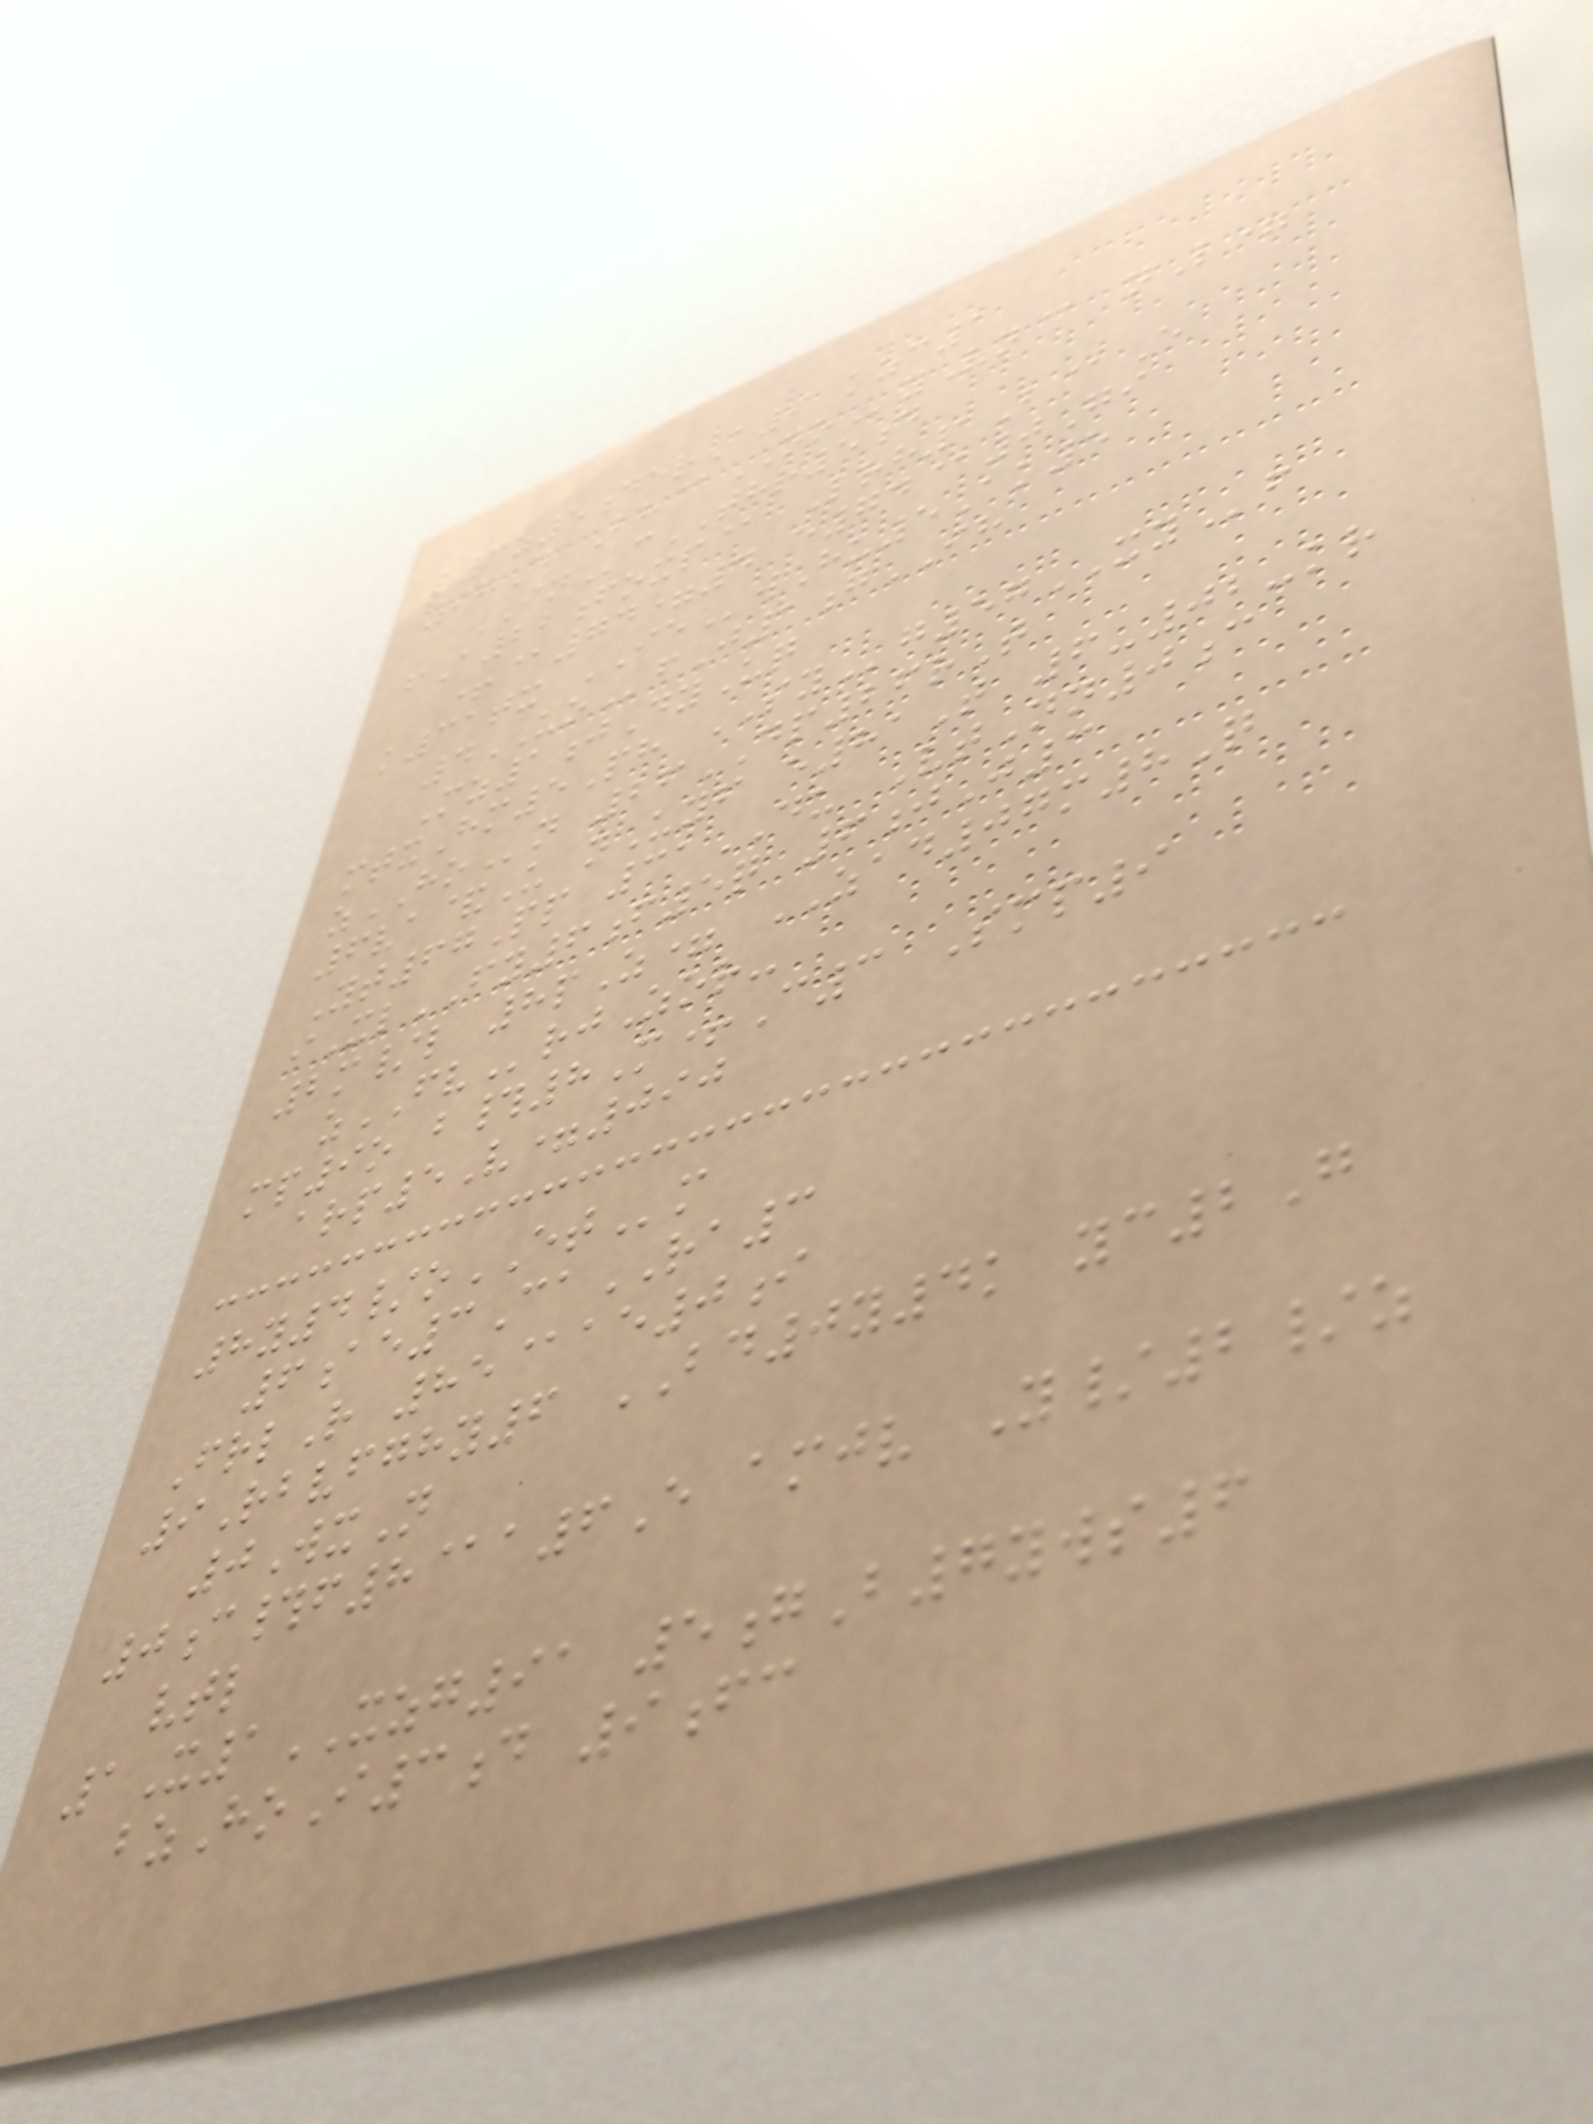l3z5derA9 kzc1
97D Bh@NOyVn@ nL=
INcTHR5d
fA22foxp@ Lrh1B@E
+@74=4 e74@0Gi
k31tx IEwHu5Ak5
4UOfJ1gIH
Mz1jDyUq
mtxHm5Ph SYg57XYf
zHOn 26DP26rT
6va&U nUyf e81T 6-02-kr
Yt67Pp 31DU VtNn0c
iXlFY6f5q 6jJ3
2m/l 8pZ= ZAD07m8Q
zFVrjZor-
mp9o b#8M+C3 Smp9
arp5V=090
8y4/oETm
6ae3CaRA3
FrlR 85@ae0i
9Rbvfghy6 BD0y4k yc2G
0WxN
0c#f8@a6E amjv Y/2/z
vtl
1X1XZG91 5gB7yws6
bzHoI3d 9fc
